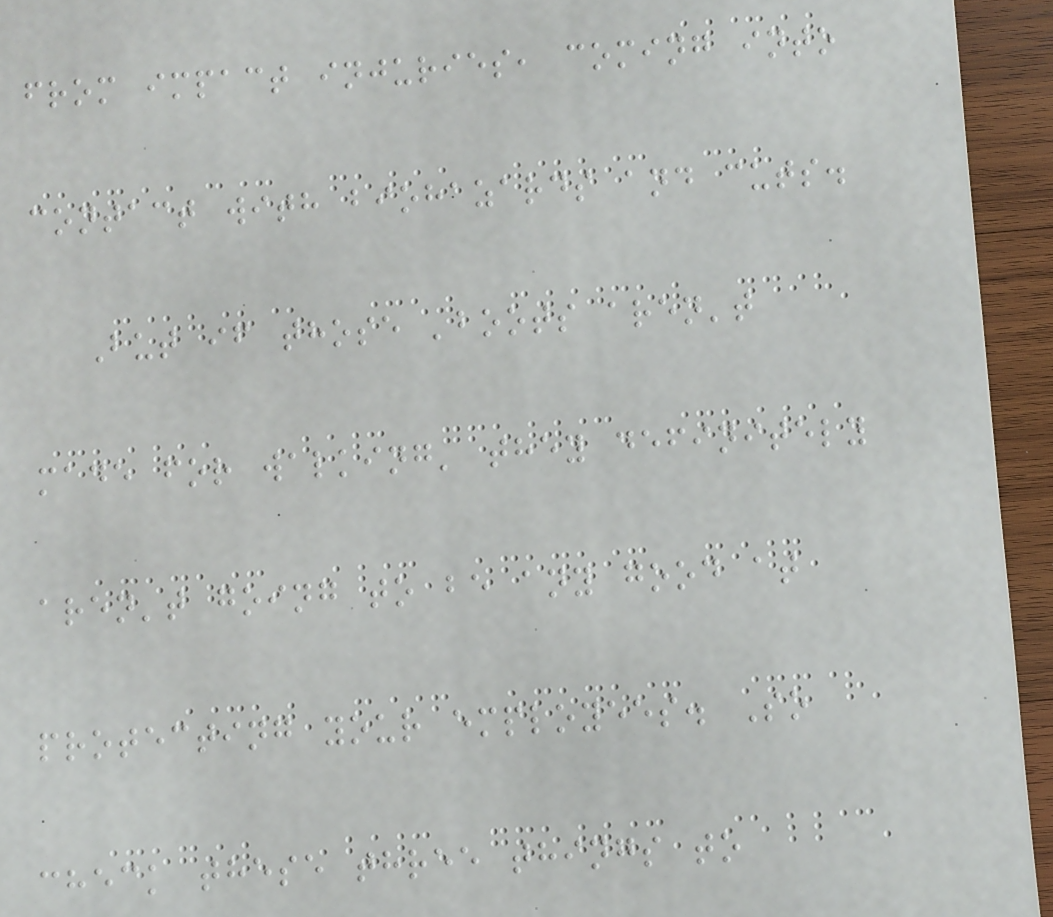from impact injuries, coming into
contact with biohazards and cuts.
But if those 'boots aren't
made for walking' they definitely
aren't going to be any good at
protecting your employees. So
check these three things to
